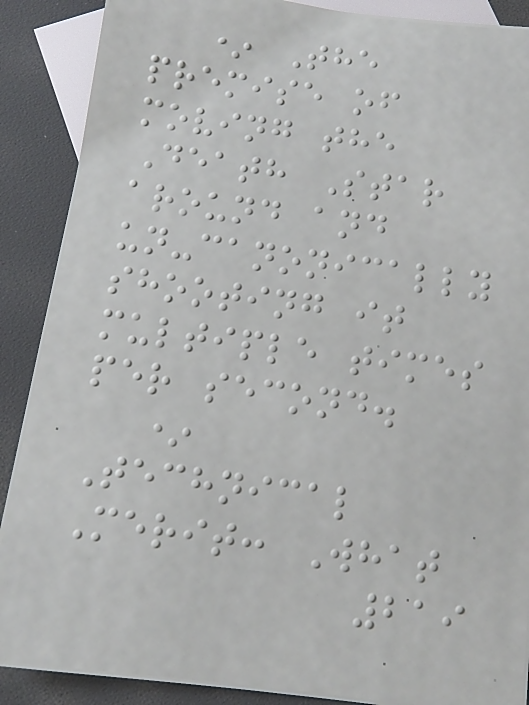* The
premise of
moving the
Death Star
around and
un-canonically
shooting it
multiple times
per second.
*
Technical
Merit: What
219
